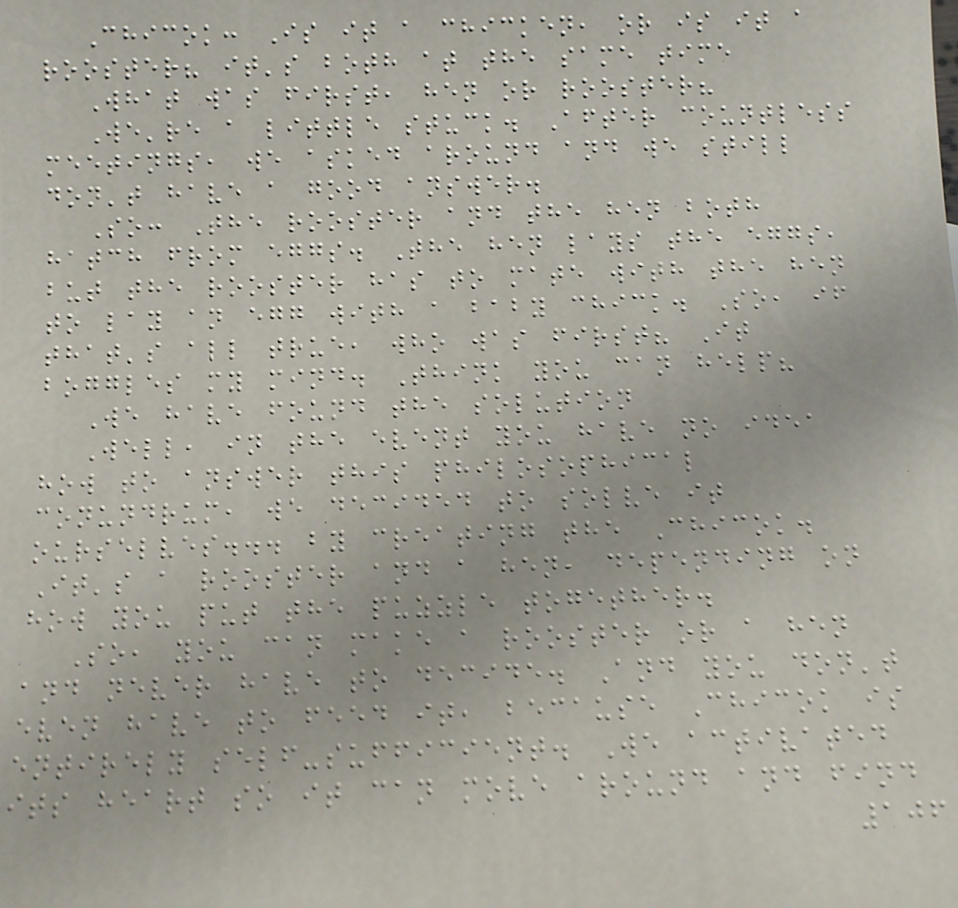Chicok: Is it a chicken, or is it a
rooster? it's both at the same time
What was first, hen or rooster?
We're a little stuck. After countless
meetings, we asked around and we still
don't have a good answer.
So: The rooster and the hen both
hatch from eggs. The hen lays the eggs,
but the rooster has to mate with the hen
to lay an egg with a baby chick. So, if
that's all true, who was first? It
boggles my mind. Think you can help?
We have found the solution
Well, in the event you have no idea
how to answer this philosophical
conundrum, we decided to solve it
ourselves... by creating the Chicok.
It's a rooster and a hen, depending on
how you put the puzzle together.
So, you can make a rooster or a hen
and never have to decide. And you don't
even have to feed it, because Chicok is
entirely self-sufficient. We activated
its heart so it can move around and find
106
